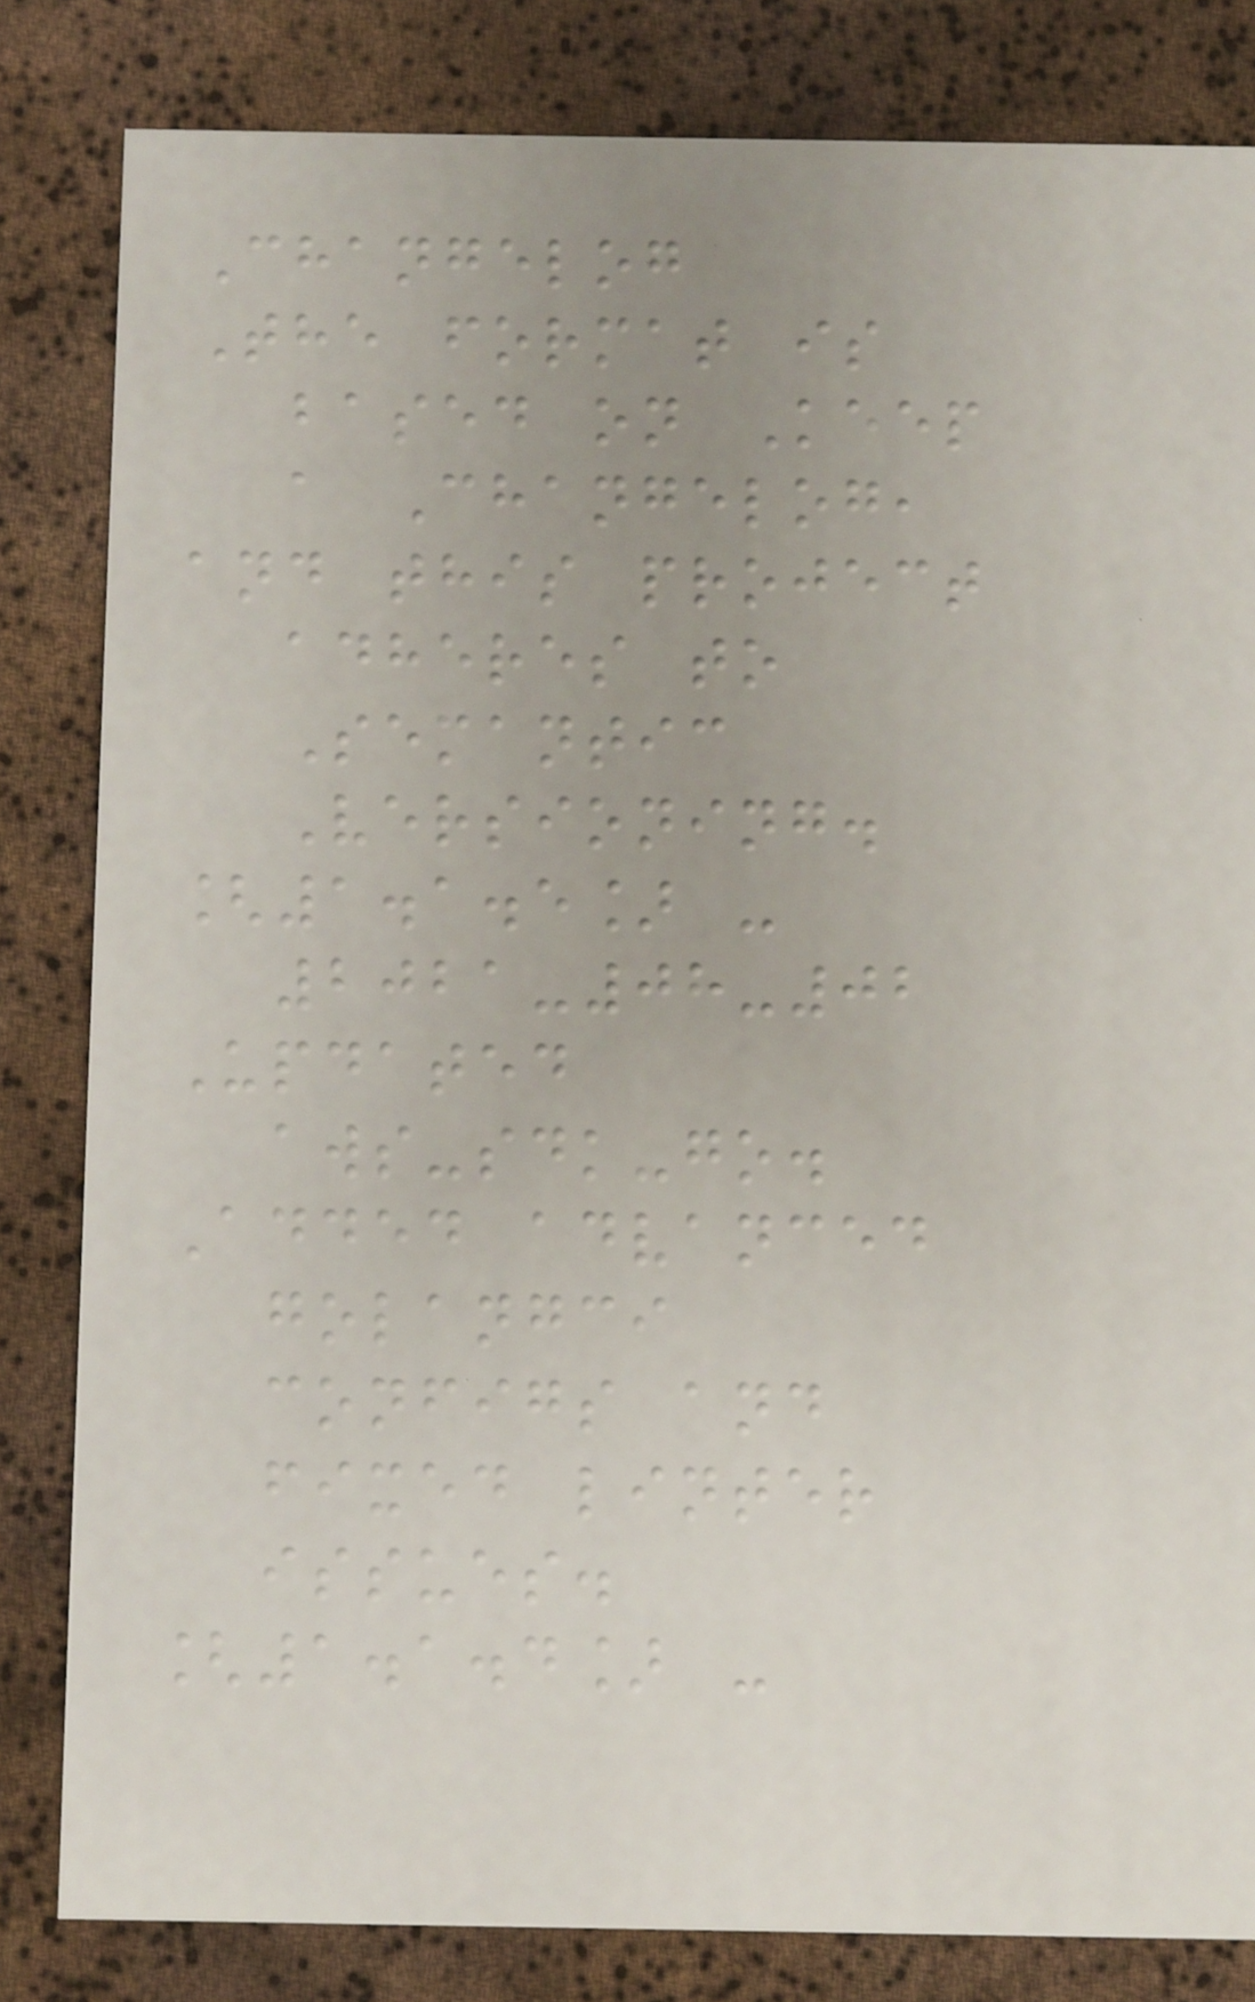Changelog
The format is
based on Keep
a Changelog,
and this project
adheres to
Semantic
Versioning.
[1.1.5] -
2021-08-02
Updated
aws-sdk-go.
Added advanced
golangci
configs and
fixed linter
issues.
[1.1.4] -
